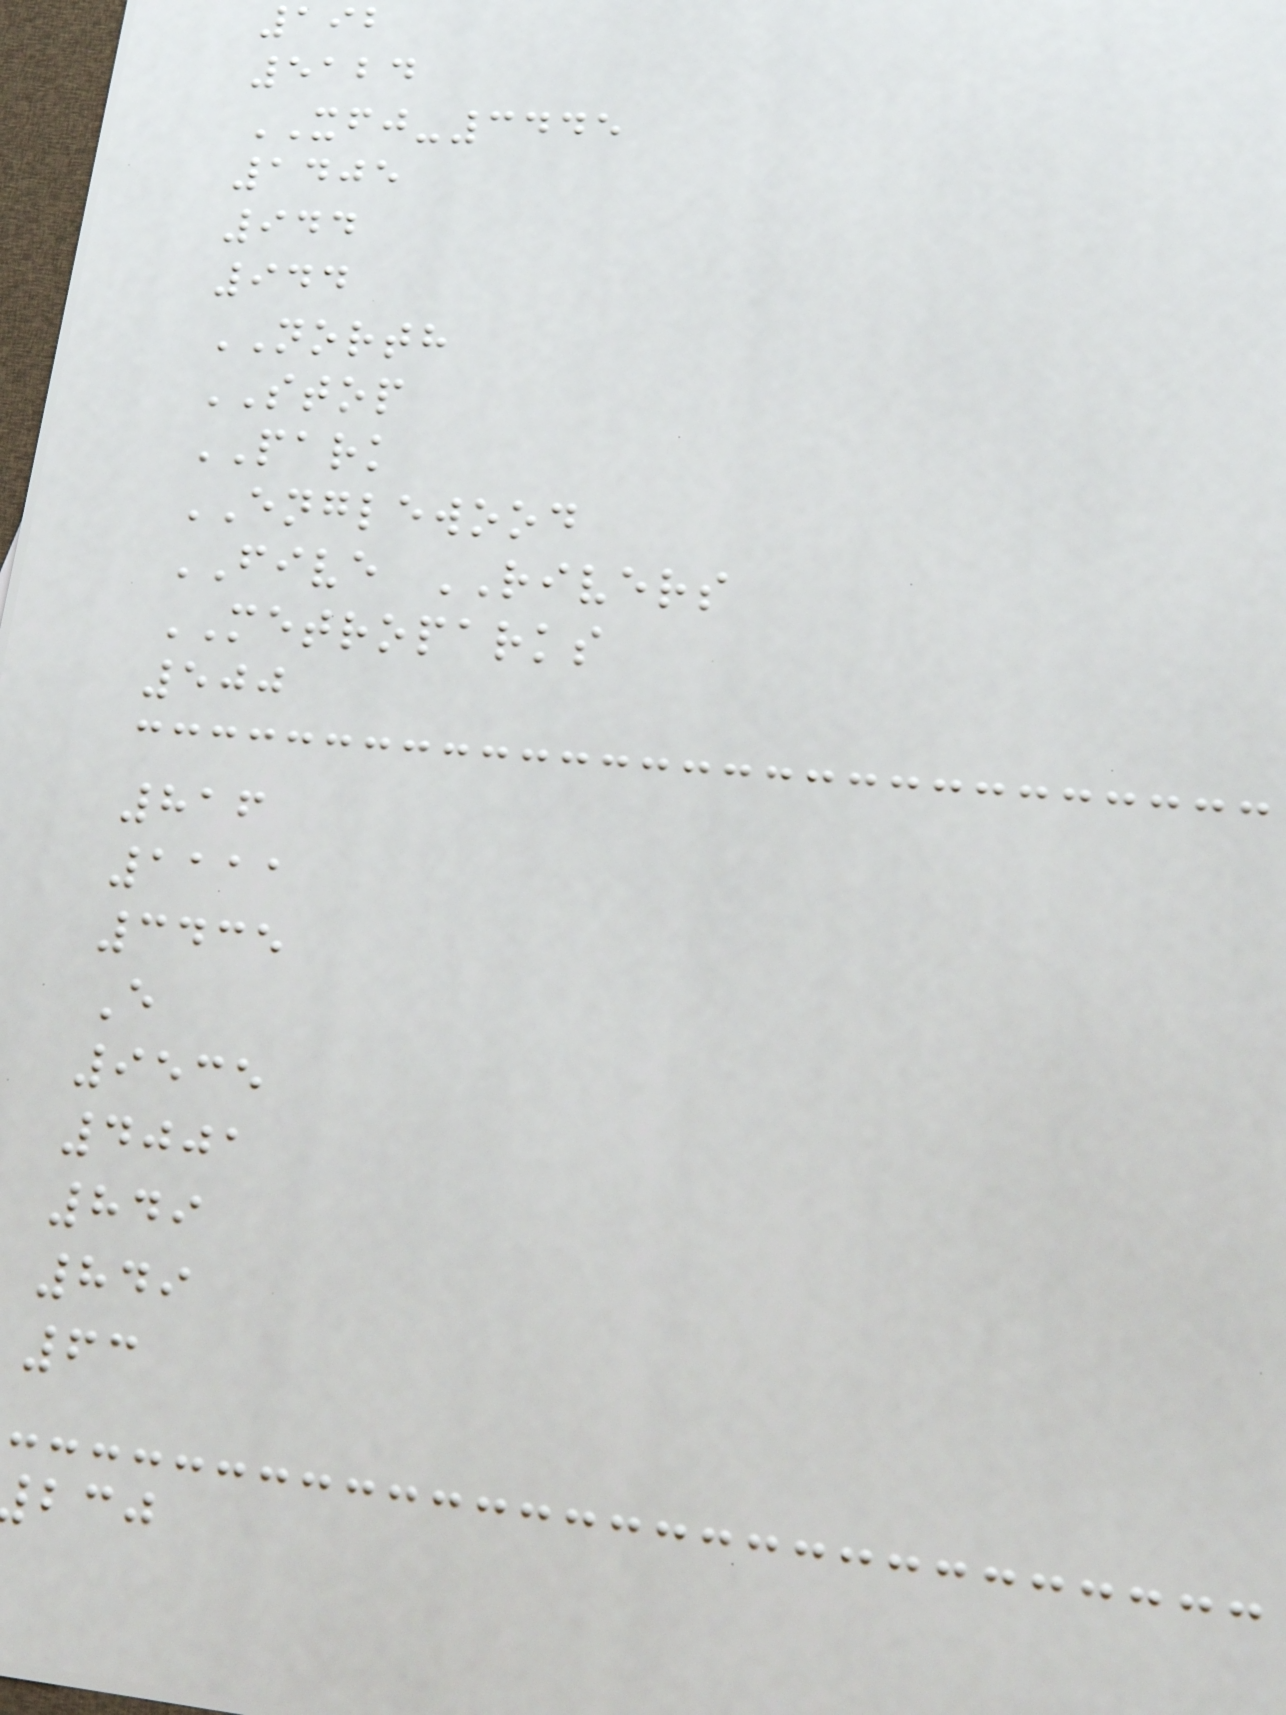192
5124
XFJ-3445
1405
944
944
NORTH
STOP
PARK
ENGLEWOOD
FIVE RIVERS
METROPARKS
500
816
1111
3435
E
9535
4001
849
849
63
